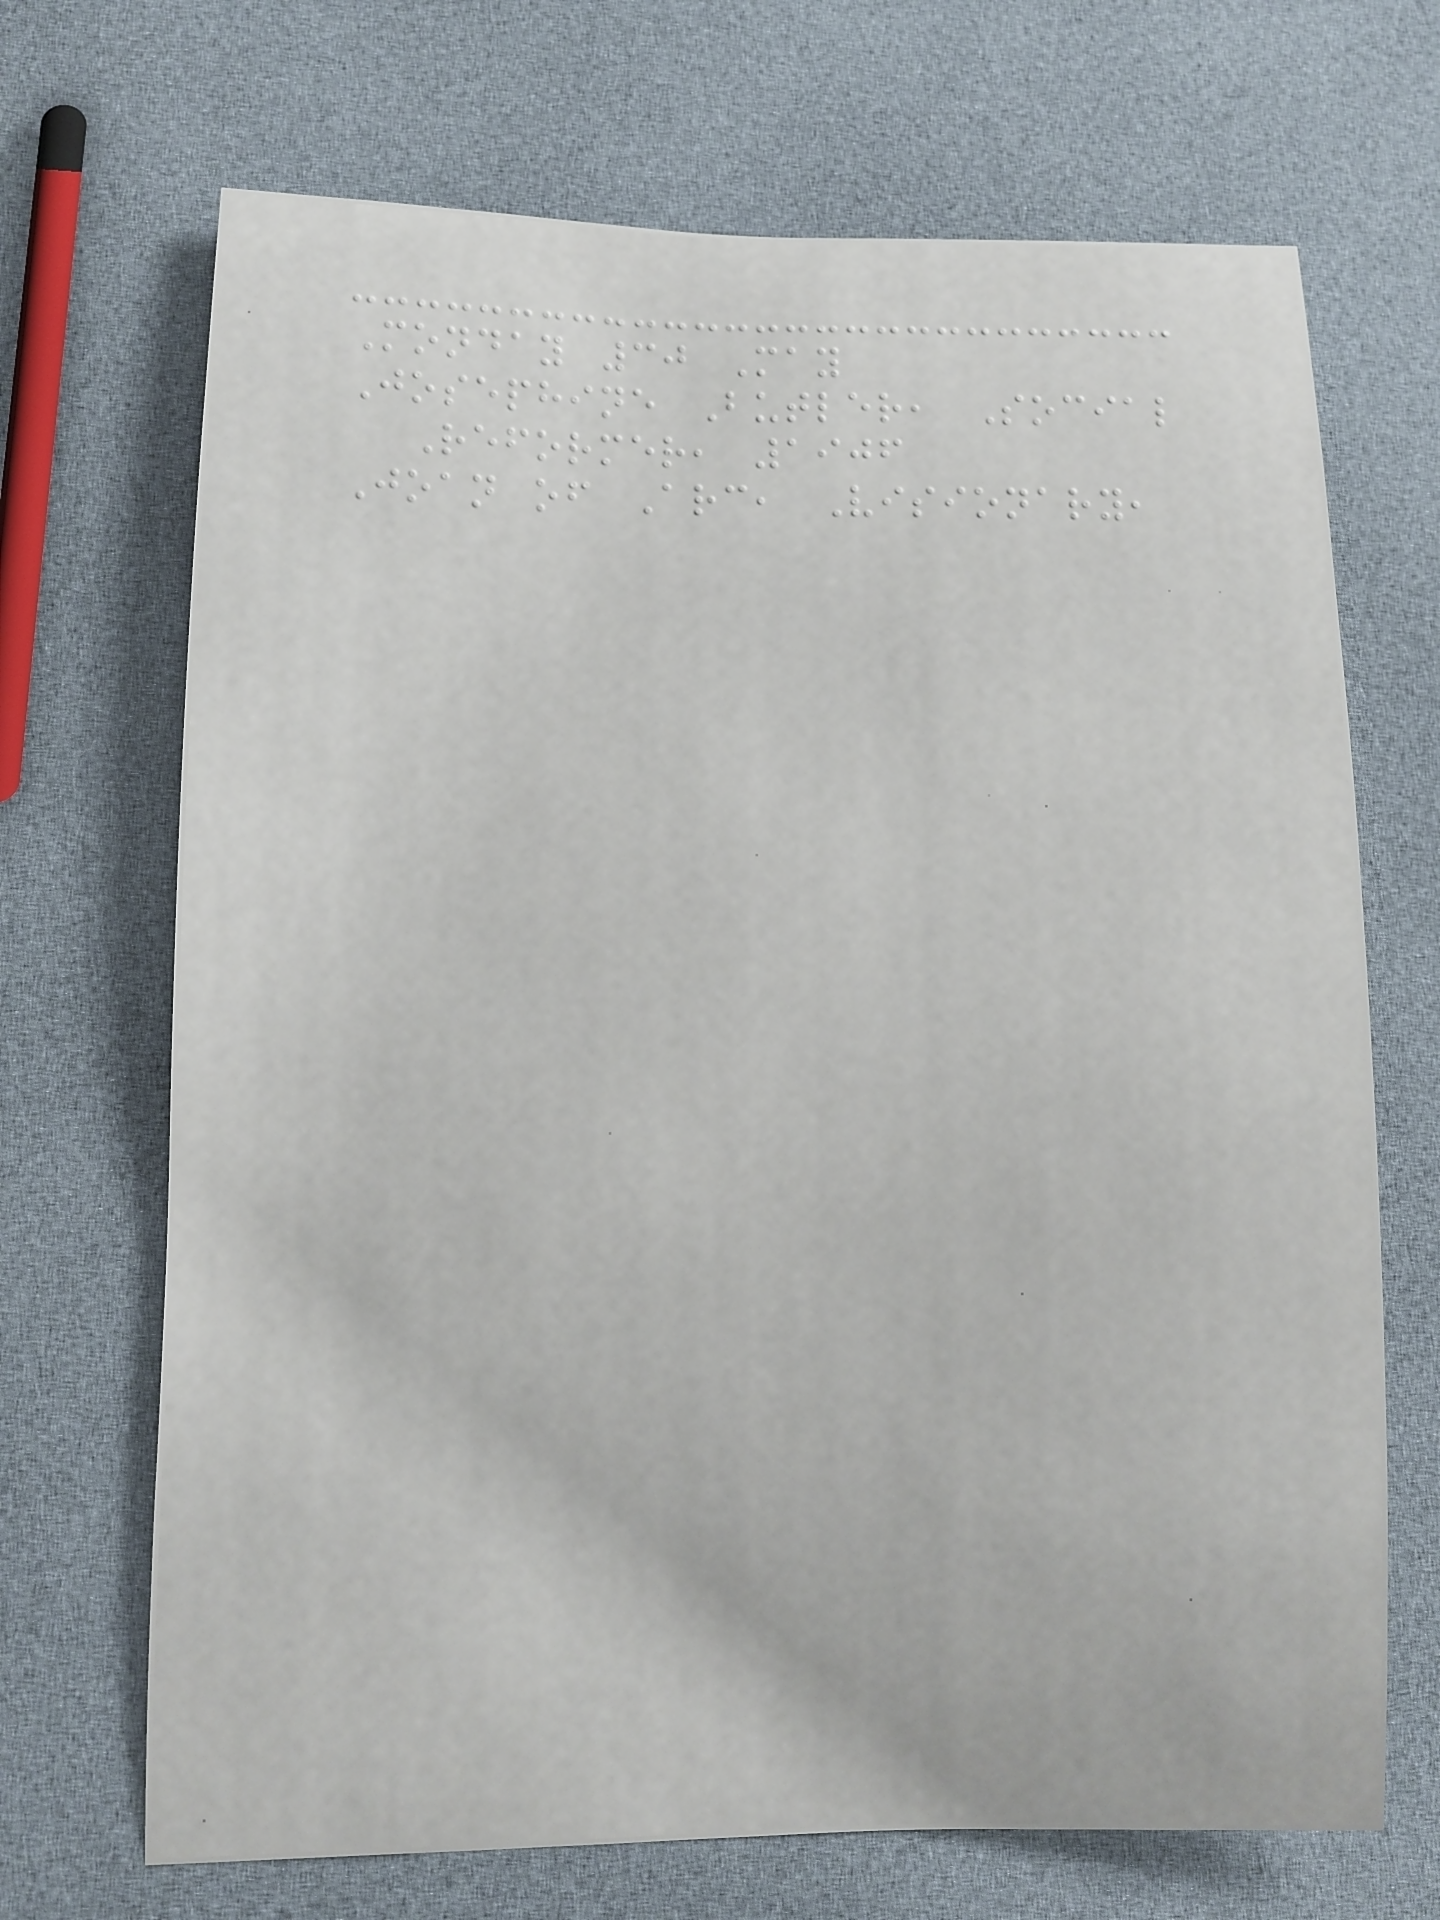Monday 30 May
Josephine Butler, Social
Reformer, 1906
Joan of Arc, Visionary,
